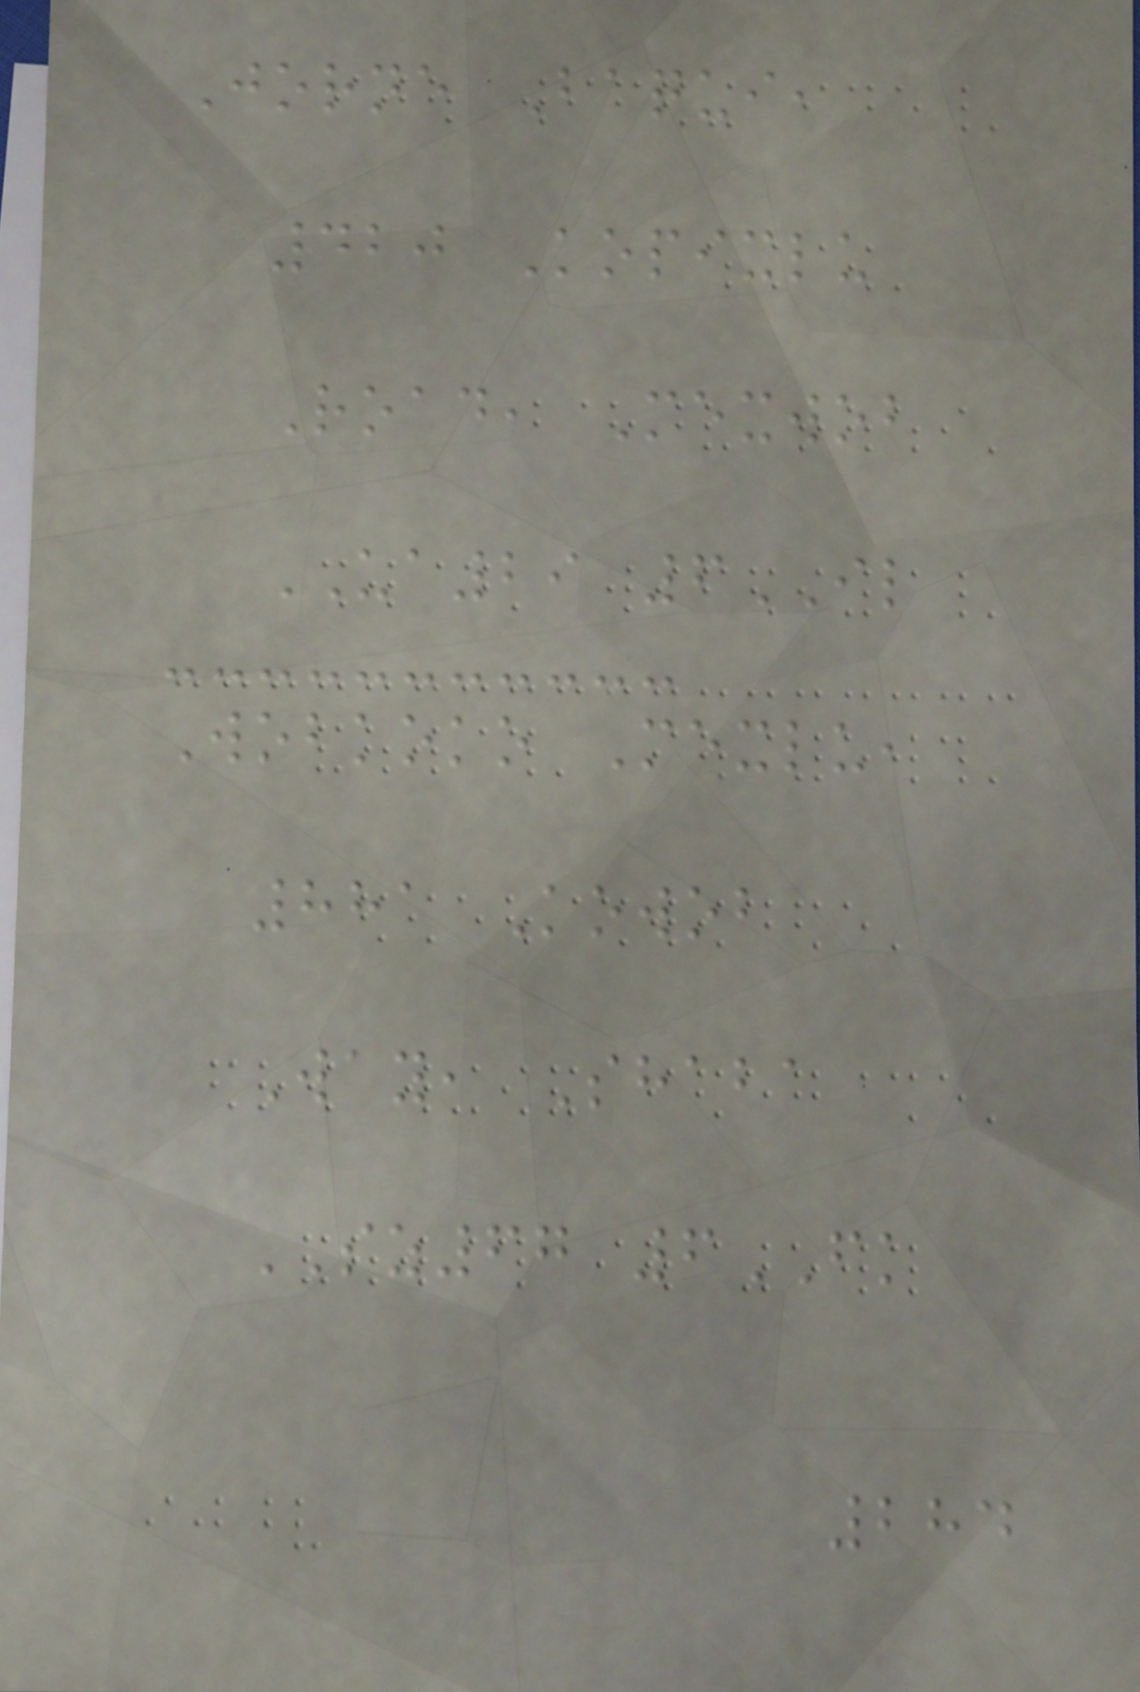Jorne Baqui,
420 Kopixlu
Road, Mexwob
UA29 6IL
Wobkoko Mexlu,
881 Kowob
Way, Shaba
SZ67 6FK
284
